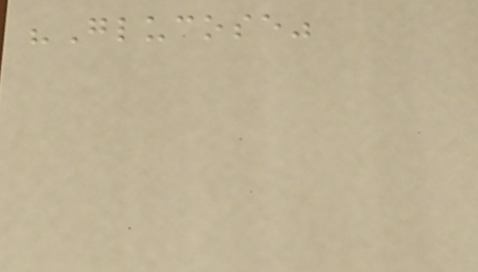"Glucose"
